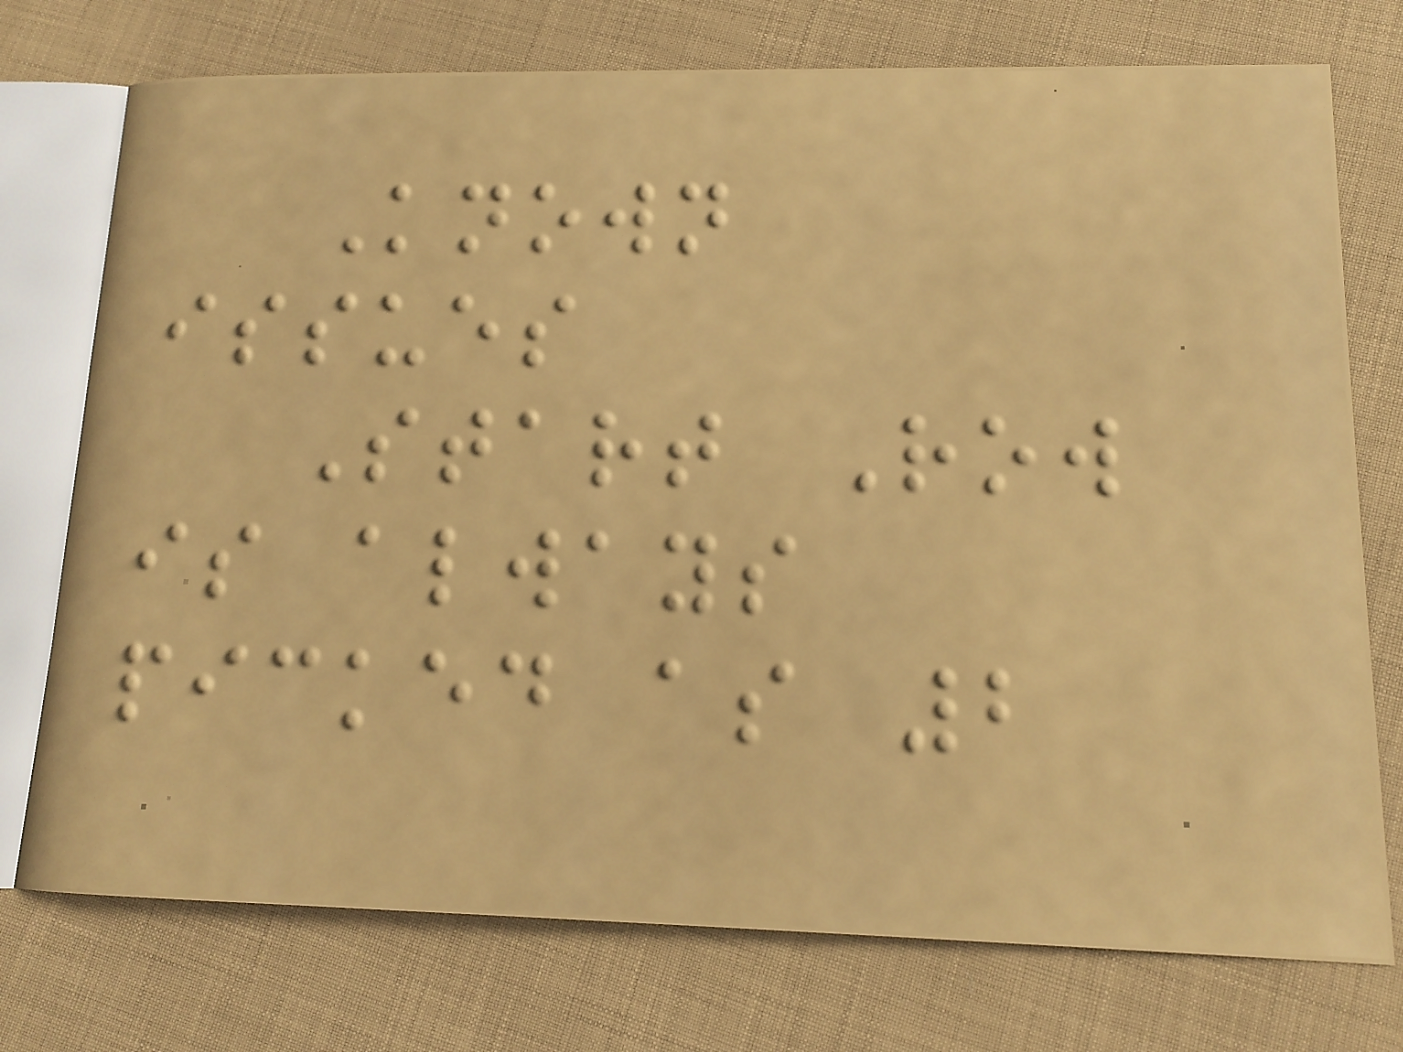Known
issues
Start Row
is always
picked as 2
